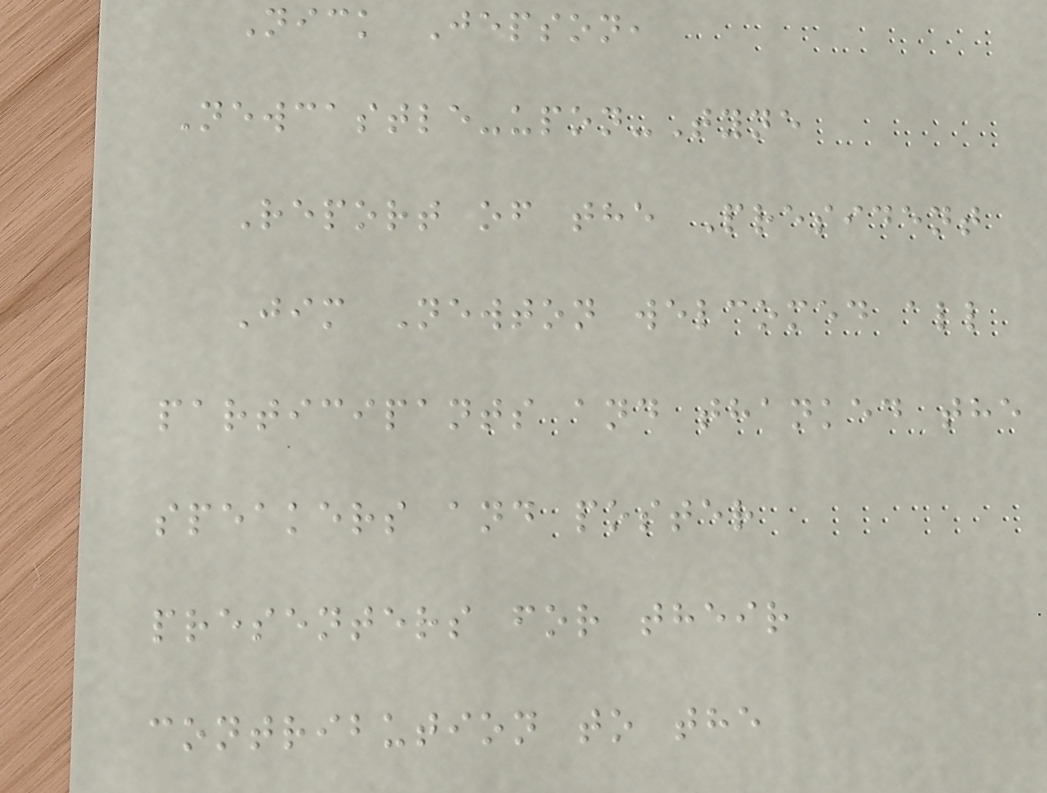Nick Jepson,
Newcastle-upon-Tyne
Report of the President
Jim Newton welcomed all
participants and thanked the
speakers and poster
presenters for their
contribution to the
